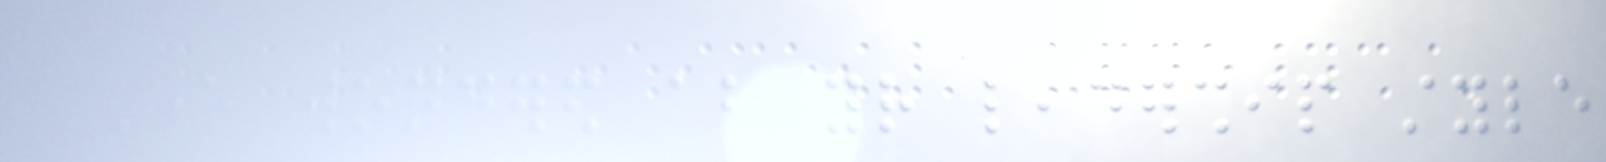Ever wondered about your leadership style
